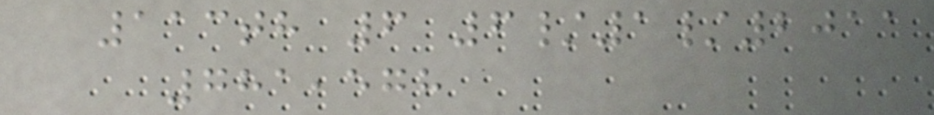113th 6 6/1/2011
781,578
